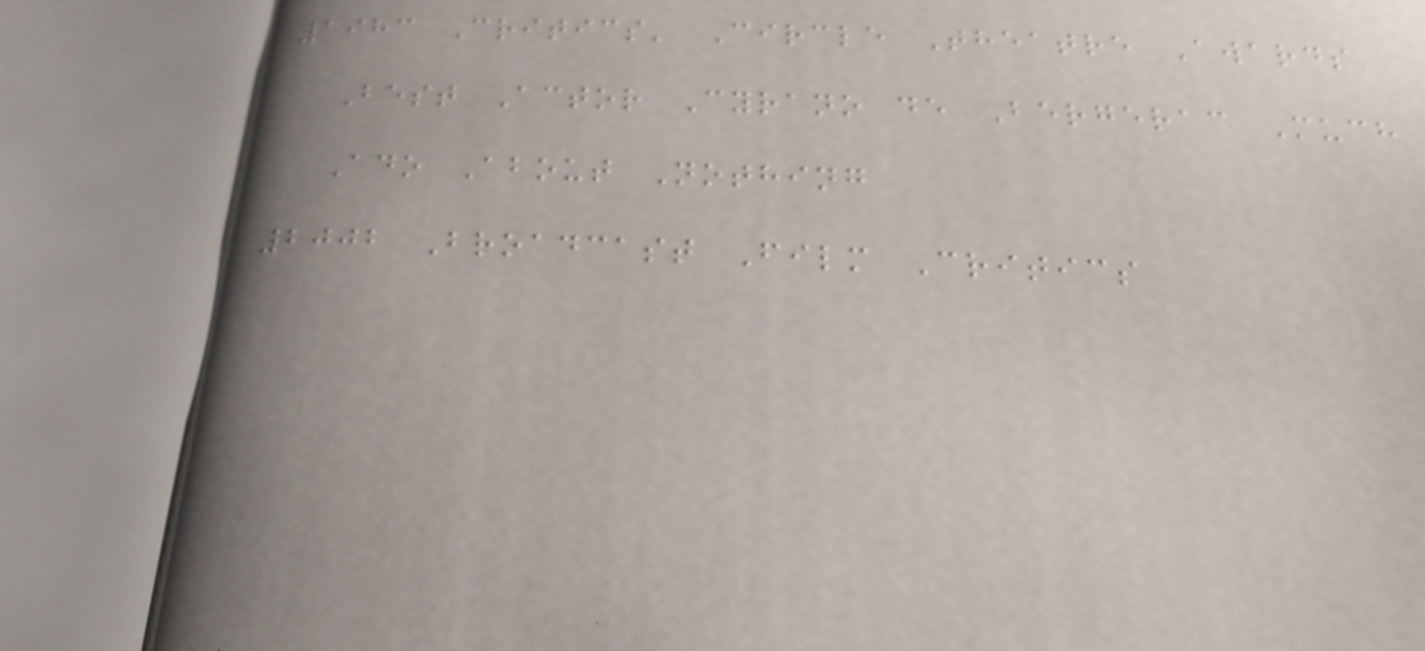1983 Critics' Circle Theatre Awards
Best Actor Cyrano de Bergerac Much
Ado About Nothing
2002 Broadcast Film Critics
